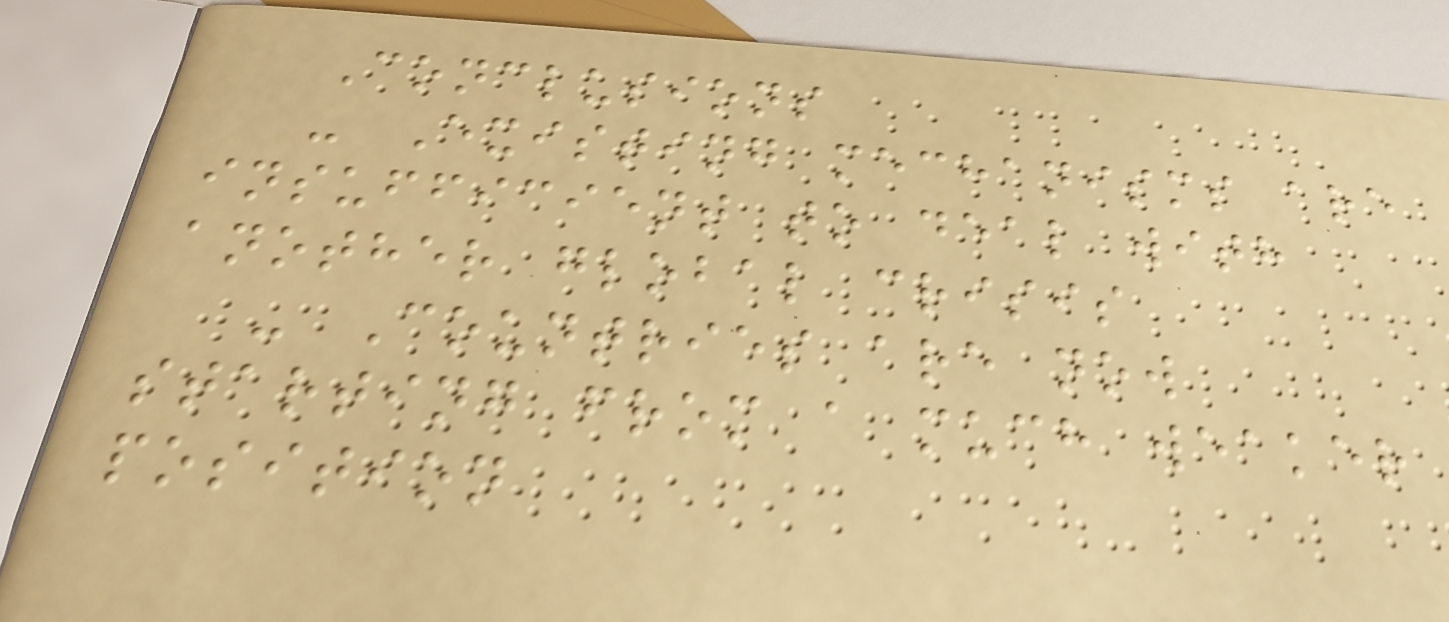Conclusions
- Existing mechanisms are
insufficient to deal with
another global crisis
- Countries are now
starting from a much weaker
position
